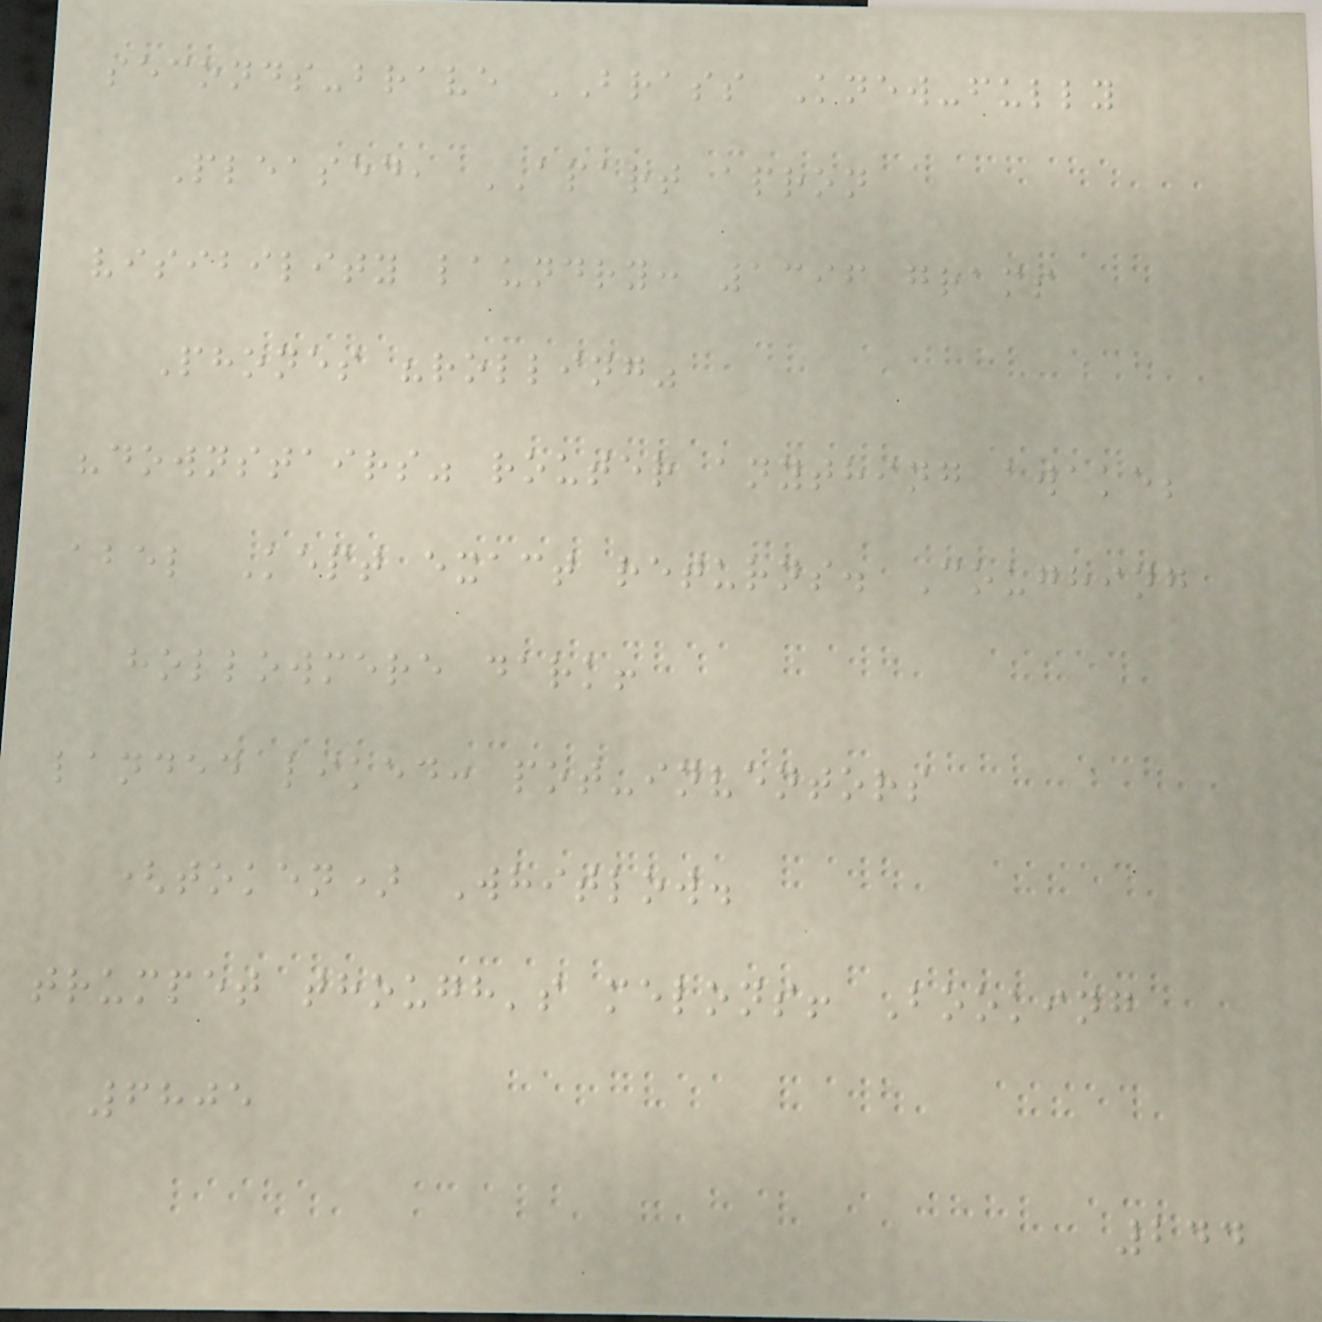seconds-brave BRASS Knew-fully
Pleased, APART apron
visibility laundry: 1396 grams
Phones "rolling"
"downstairs" router anything awake;
abel Kept exact returns. Coughing
hollowmere dark!
landed liked: pot-inventors
(token) Whitlow.
trumpet though's melons! Booking
6805
244
